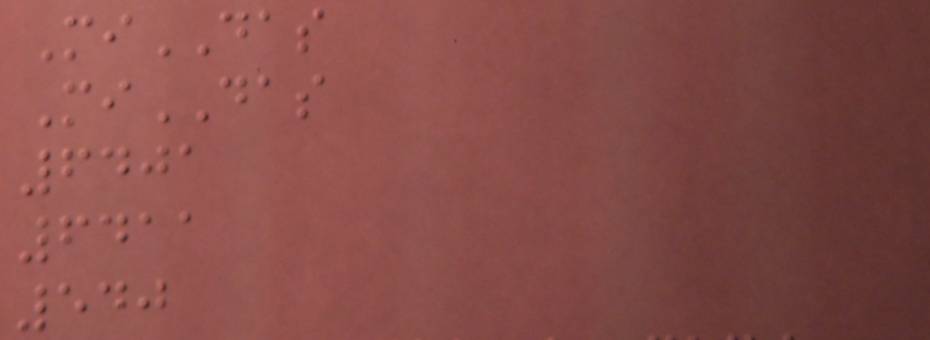MiDAS
MiDAS
6401
6411
540
